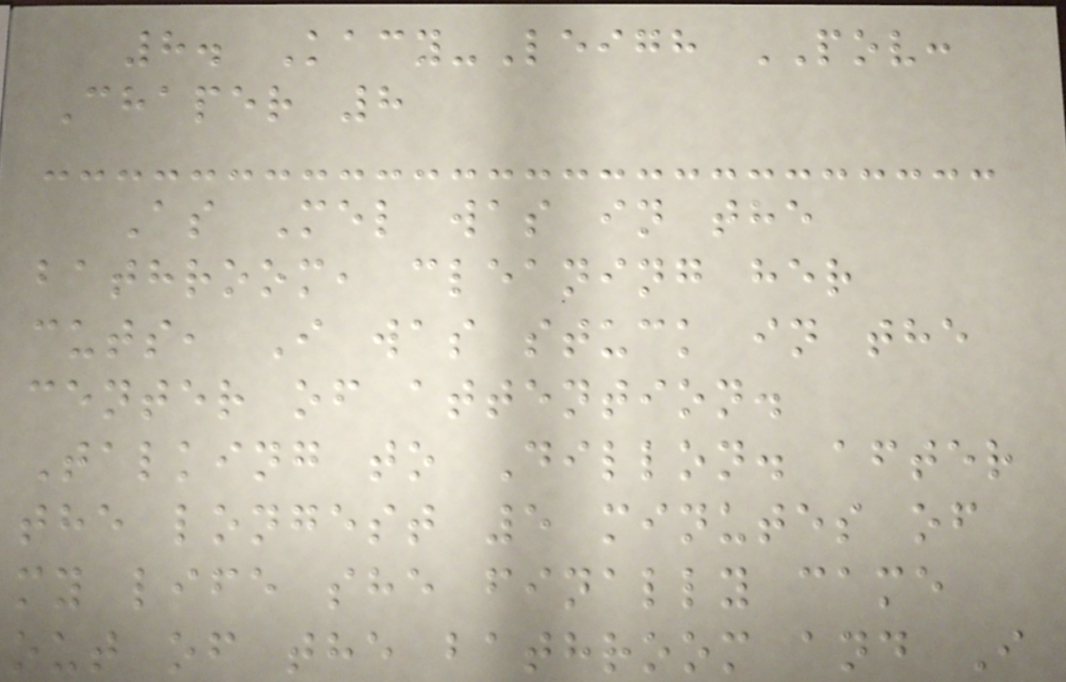8. Kacy-Leigh POV:
Chaper 8
As Mel was in the
bathroom, cleaning her
cuts, I was stuck in the
center of attention.
Talking to Dillon. after
the longest 5 minutes of
my life she finally came
out of the bathroom and I
